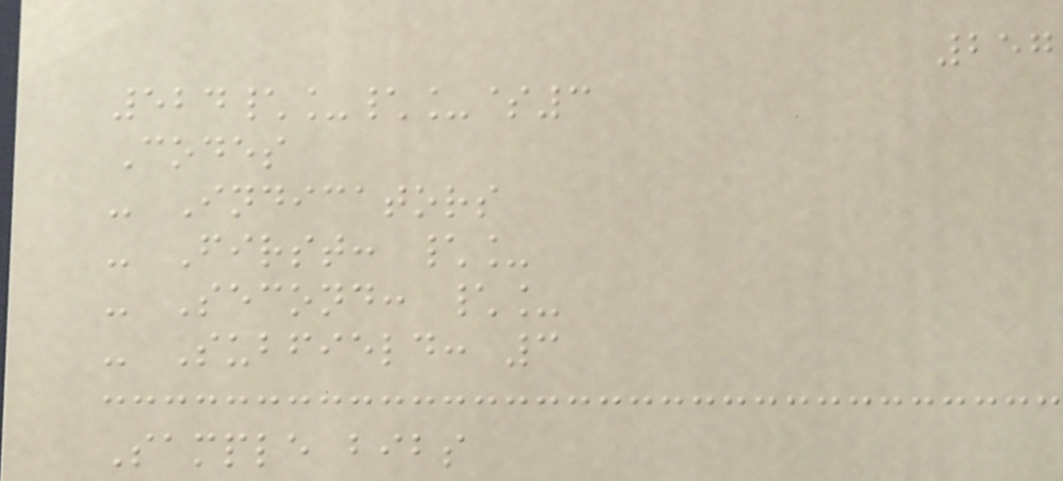257
524\_\_$3
Codes
- Indicators
- First: \_
- Second: \_
- Subfield: 3
Sample bibs
